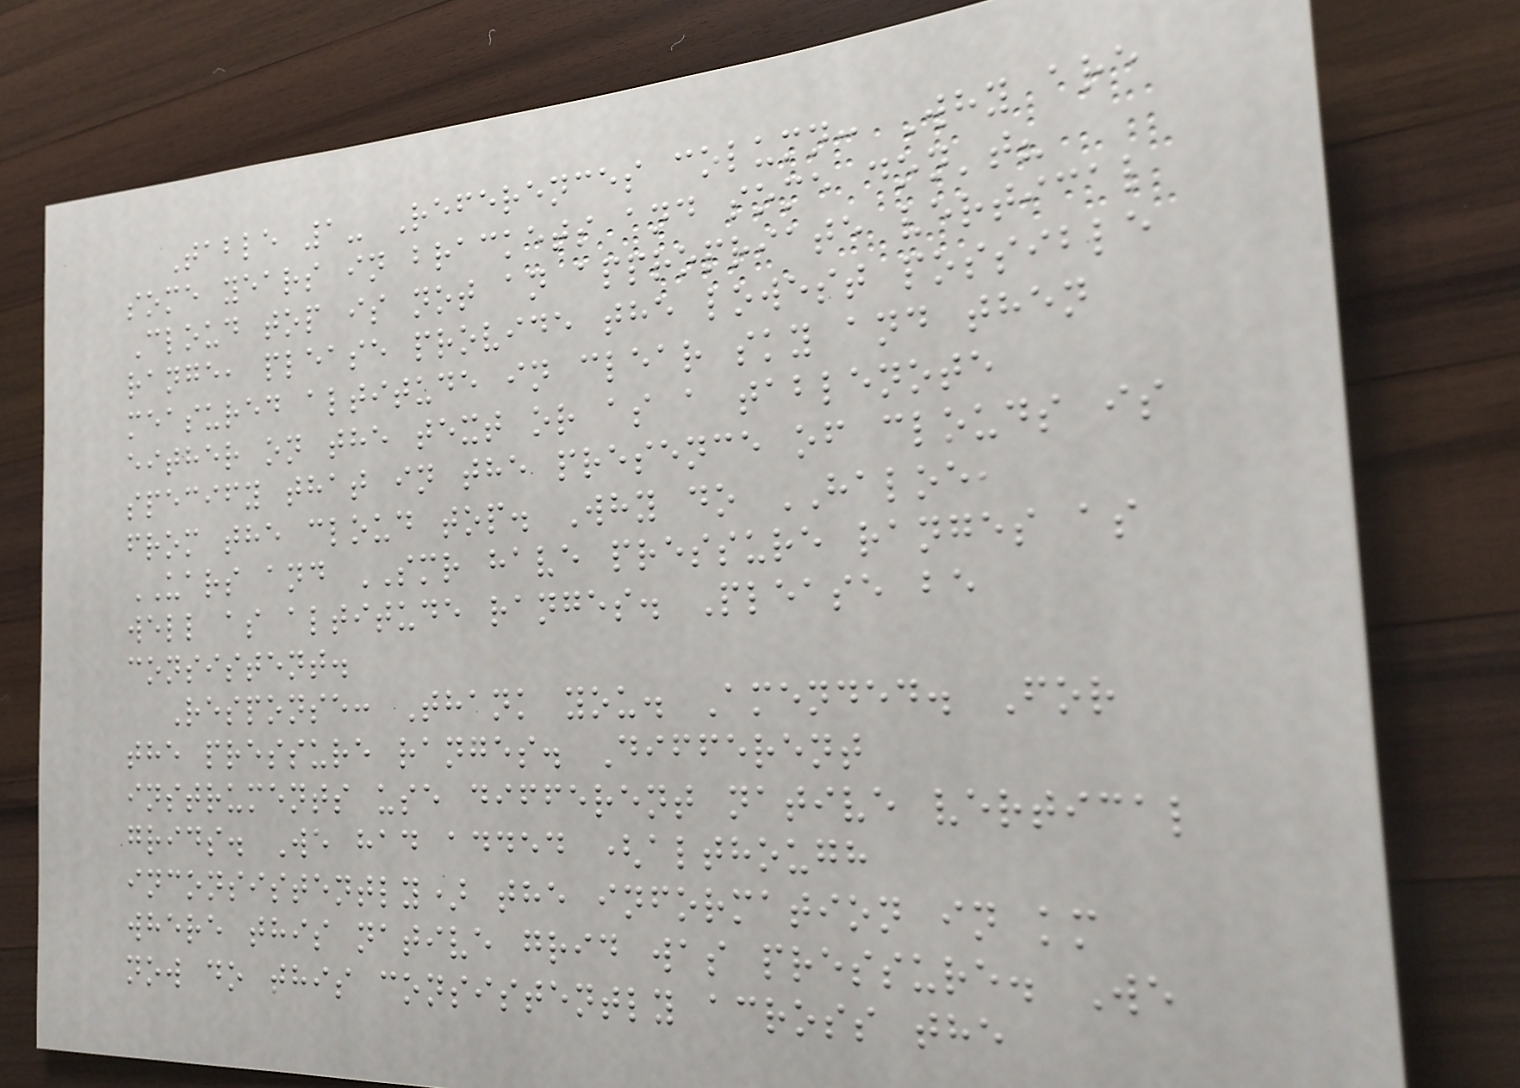Table 1- References column: Why are
some years in brackets and some don't?
Cloud top is not an appropriate vertical
range, please provide the lowest possible
measured altitude in clear sky and then
either on the text or as a tablenote
specify that in the presence of clouds is
from the cloud top. Why do HALOE,
UARS and SMR have pressure ranges as
well as altitude ranges. Please be
consistent.
Response: Thank you. Amended. For
the pressure ranges. Different
instruments use different native vertical
grids. We had added (although
inconsistently) the information in km
where this native grid was pressure. We
now do this consistently across the
